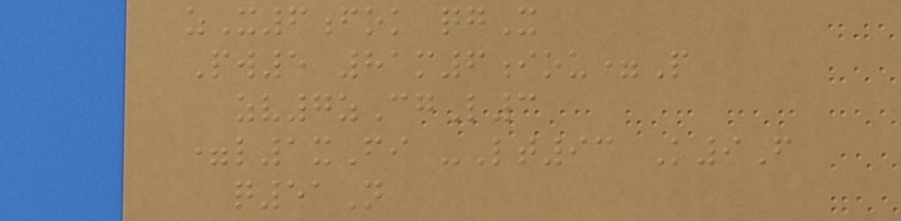zX6fok qgX
Pw5 81m6iou=P
zv7zCgL3
=l1xFi -Lt93 K9F
q51N
